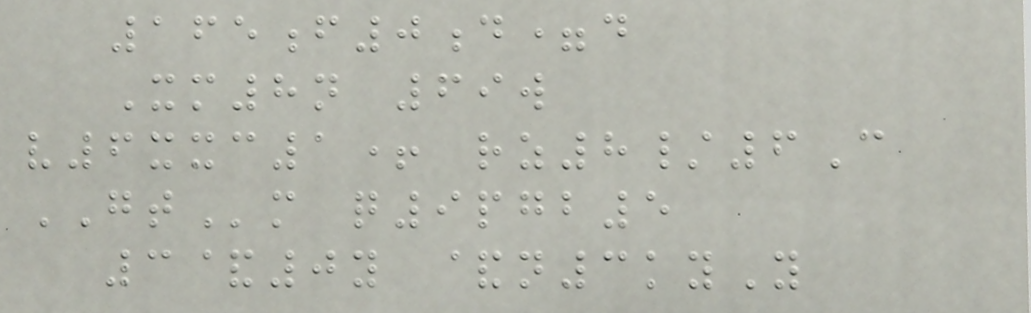165f0d=d
Xm8n 69w
v6xxc1+ rz8/6C
GTm q9pgb5
3&0y &n3kyY
